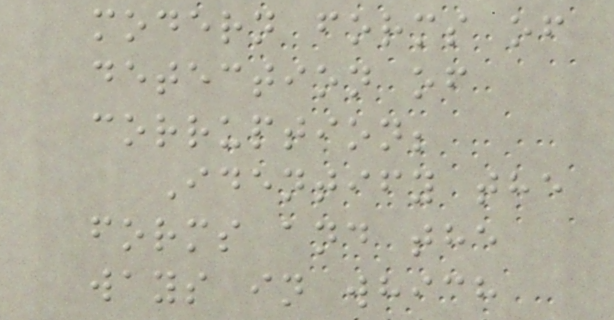modern forms of
detection of
corruption;
Identify the
forms and the
ways in which
